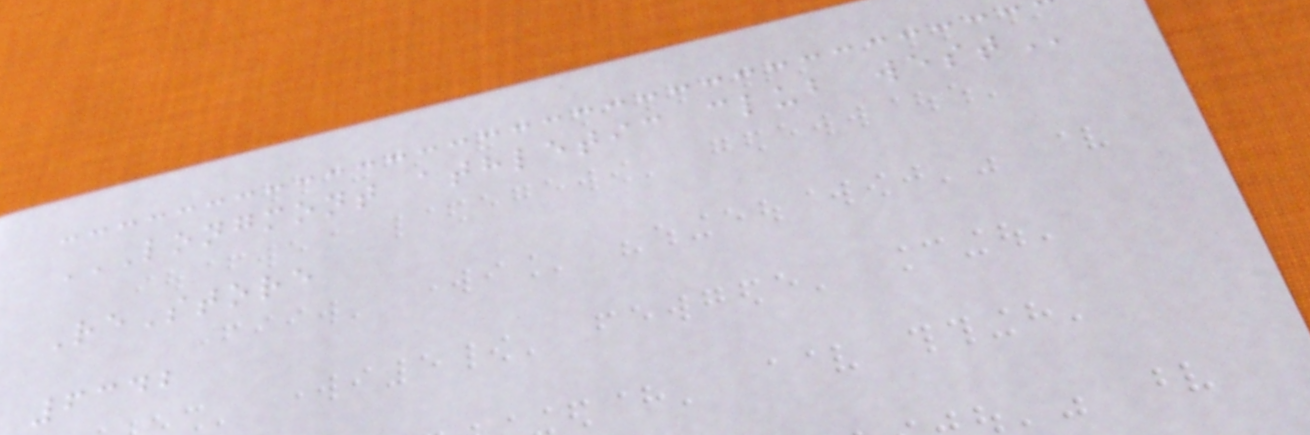LONGMONT ATHLETIC CLUB WEST
ReStore
6342
